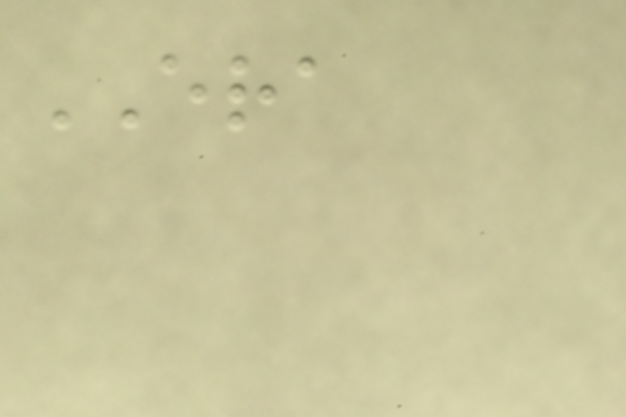ERA
